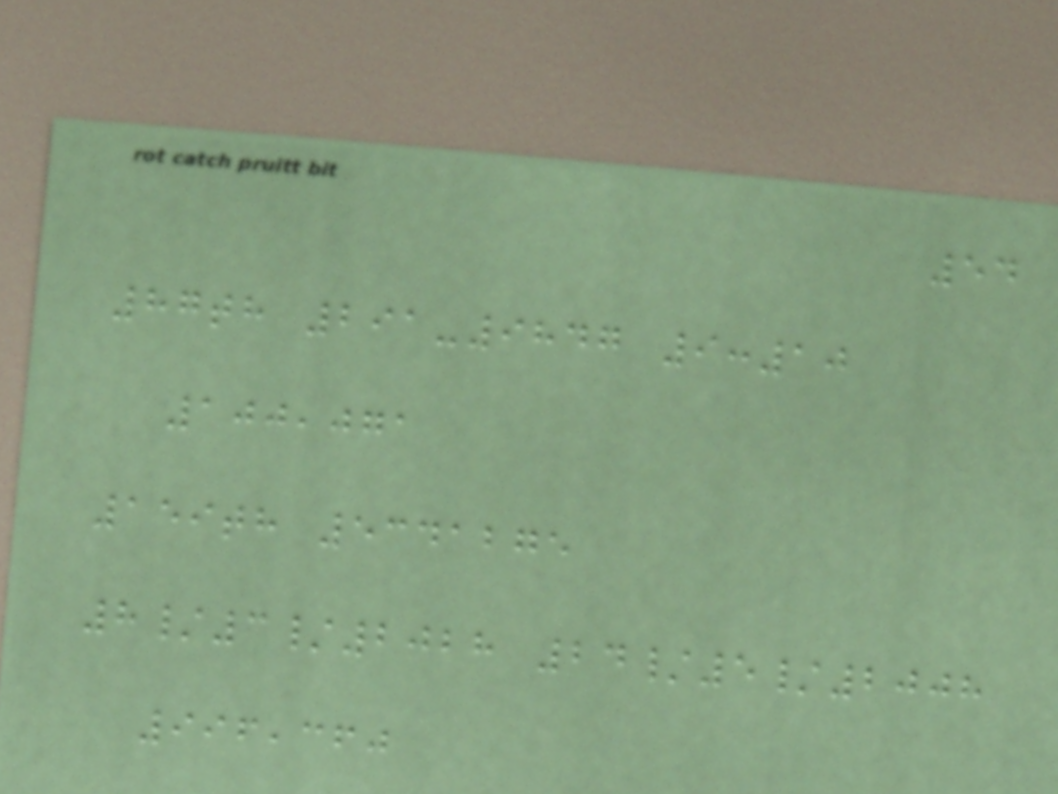54
87th 291-9847 9:10
100,071
159th 5341275
8/3/2028 24/5/2008
996,360
